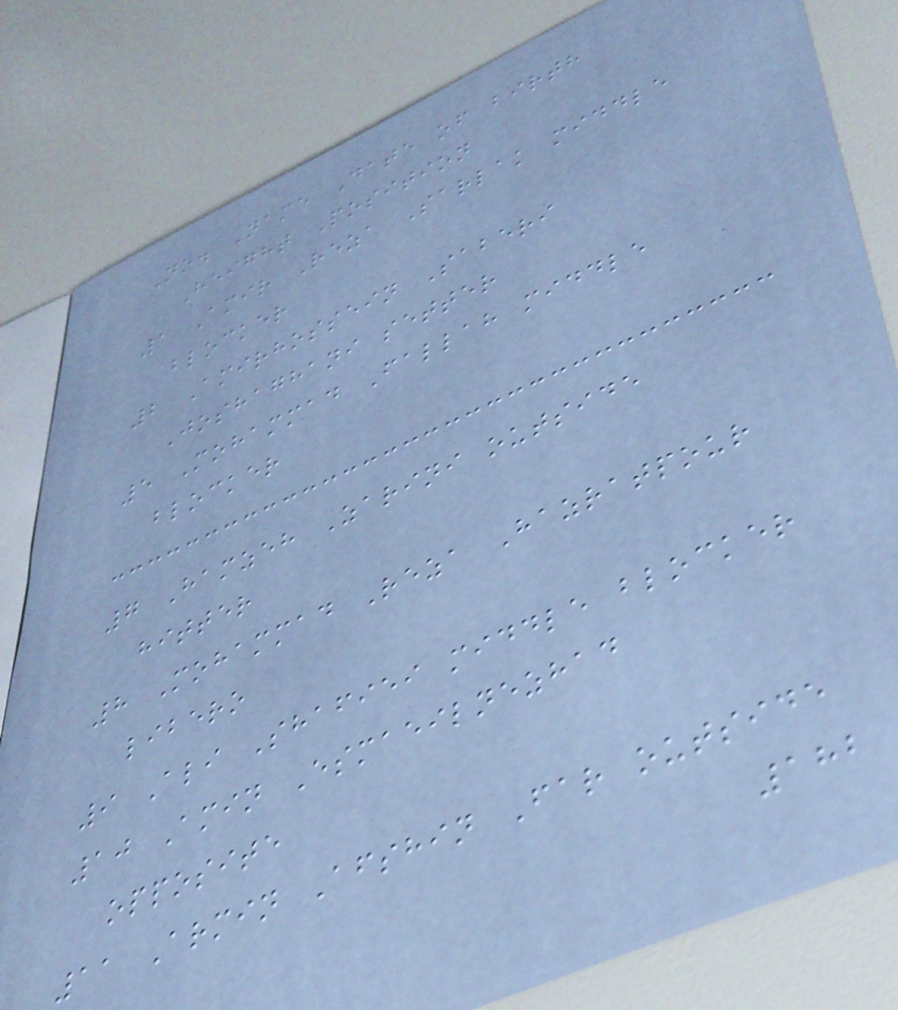No. Name Date of birth
Height Position
1 Amir Reza Sarlak middle
blocker
2 Amirhossein Saberi
Joshaghani setter
5 Mohammad Fallah middle
blocker
7 Hamzeh Zarini outside
hitter
8 Mohammad Reza Hazratpour
libero
9 Ali Shafiei middle blocker
10 Amin Esmaeilnezhad
opposite
11 Armin Afshin Far outside
182
